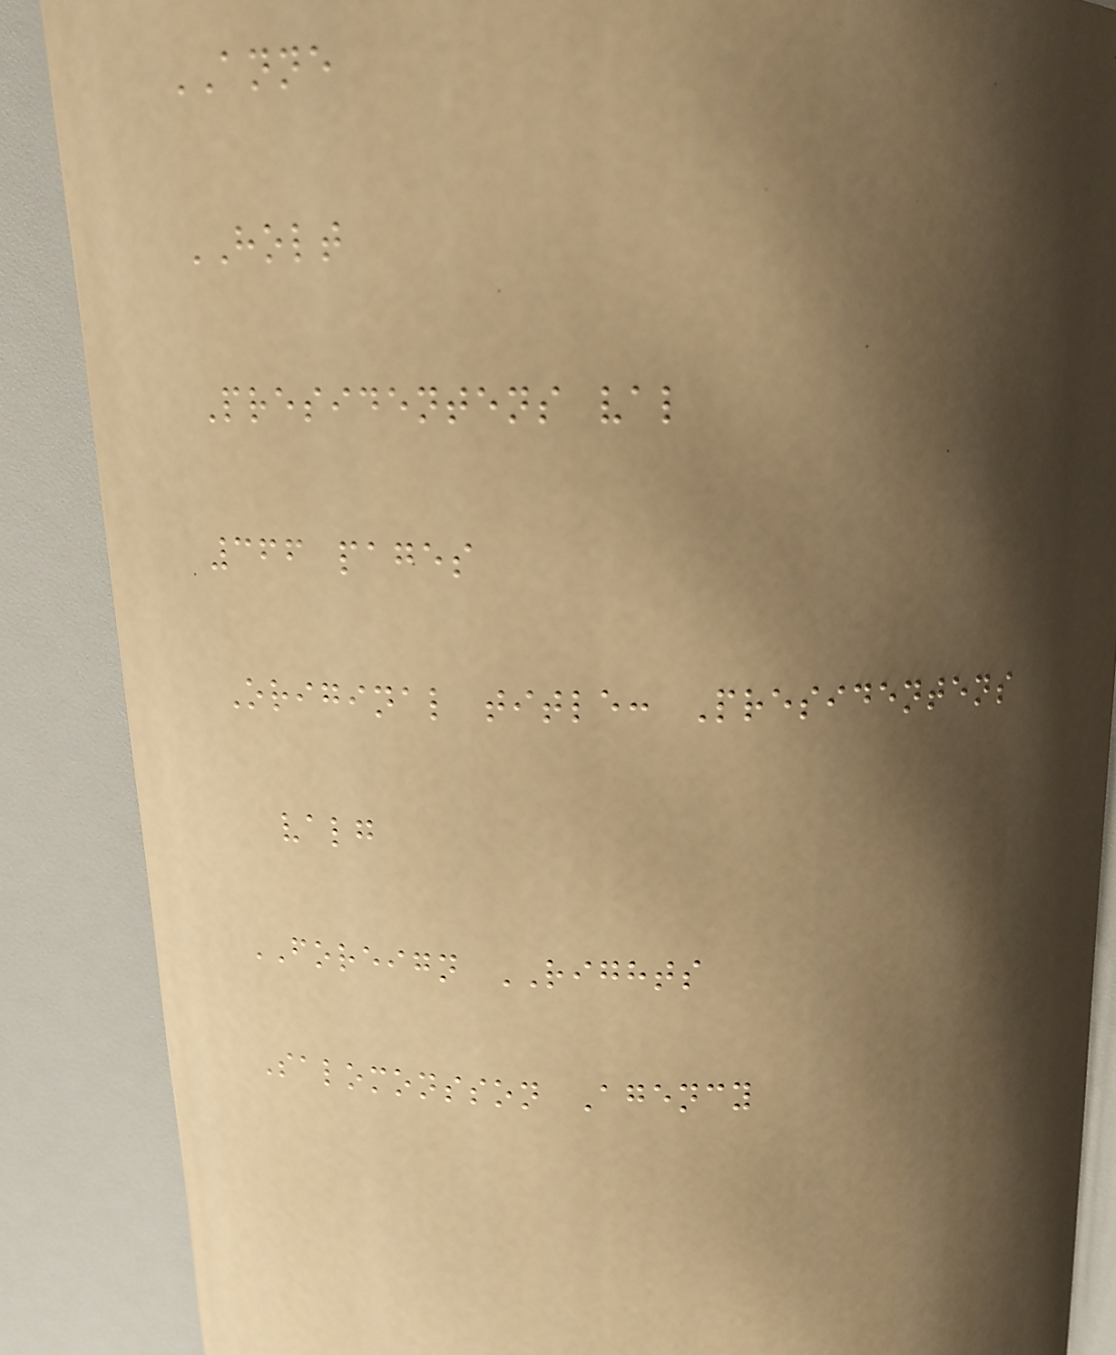ANNE
HOLT
Presidentens val
366 pages
Original title: Presidentens
valg
FOREIGN RIGHTS
Salomonsson Agency
